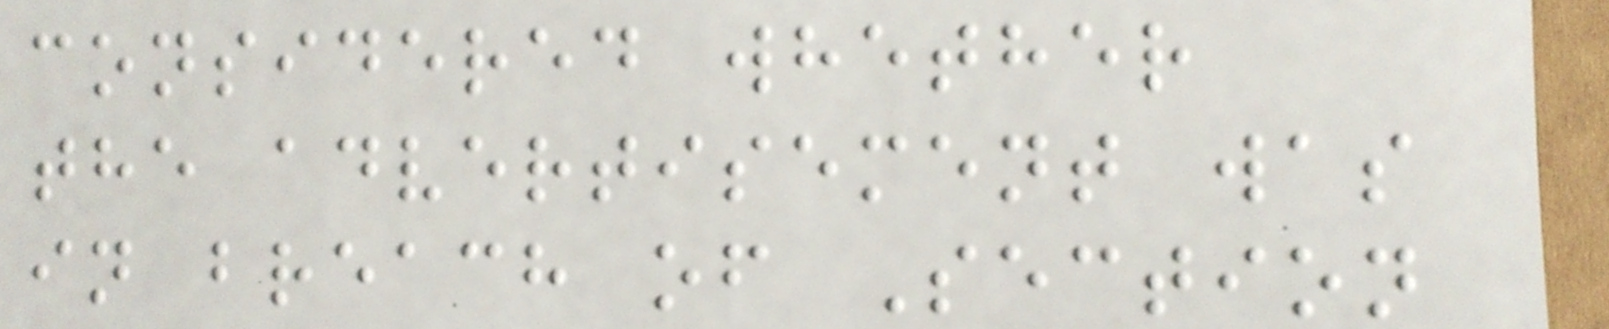considered whether
the advertisement was
in breach of Section
